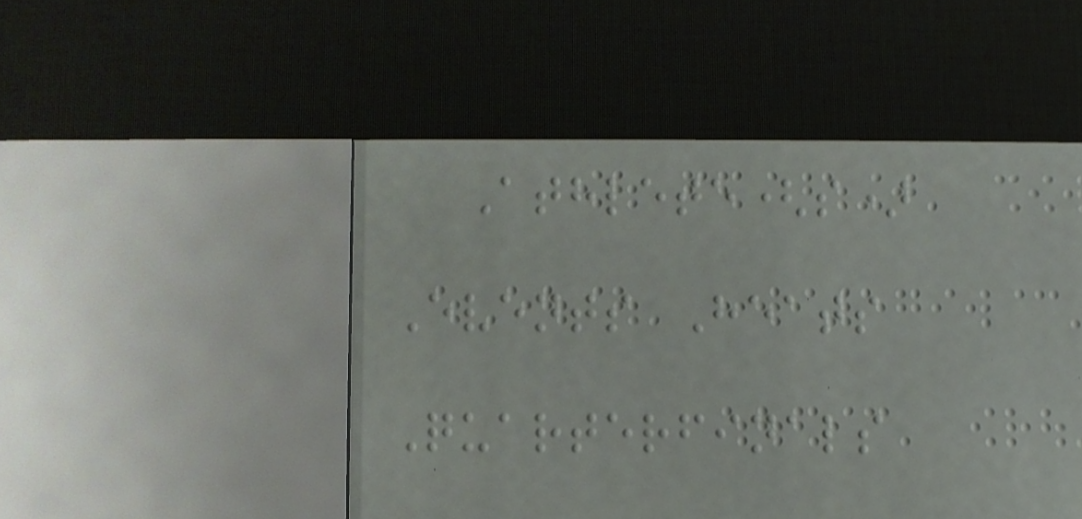Athlete(s)
Events Heats
Quarterfinals
